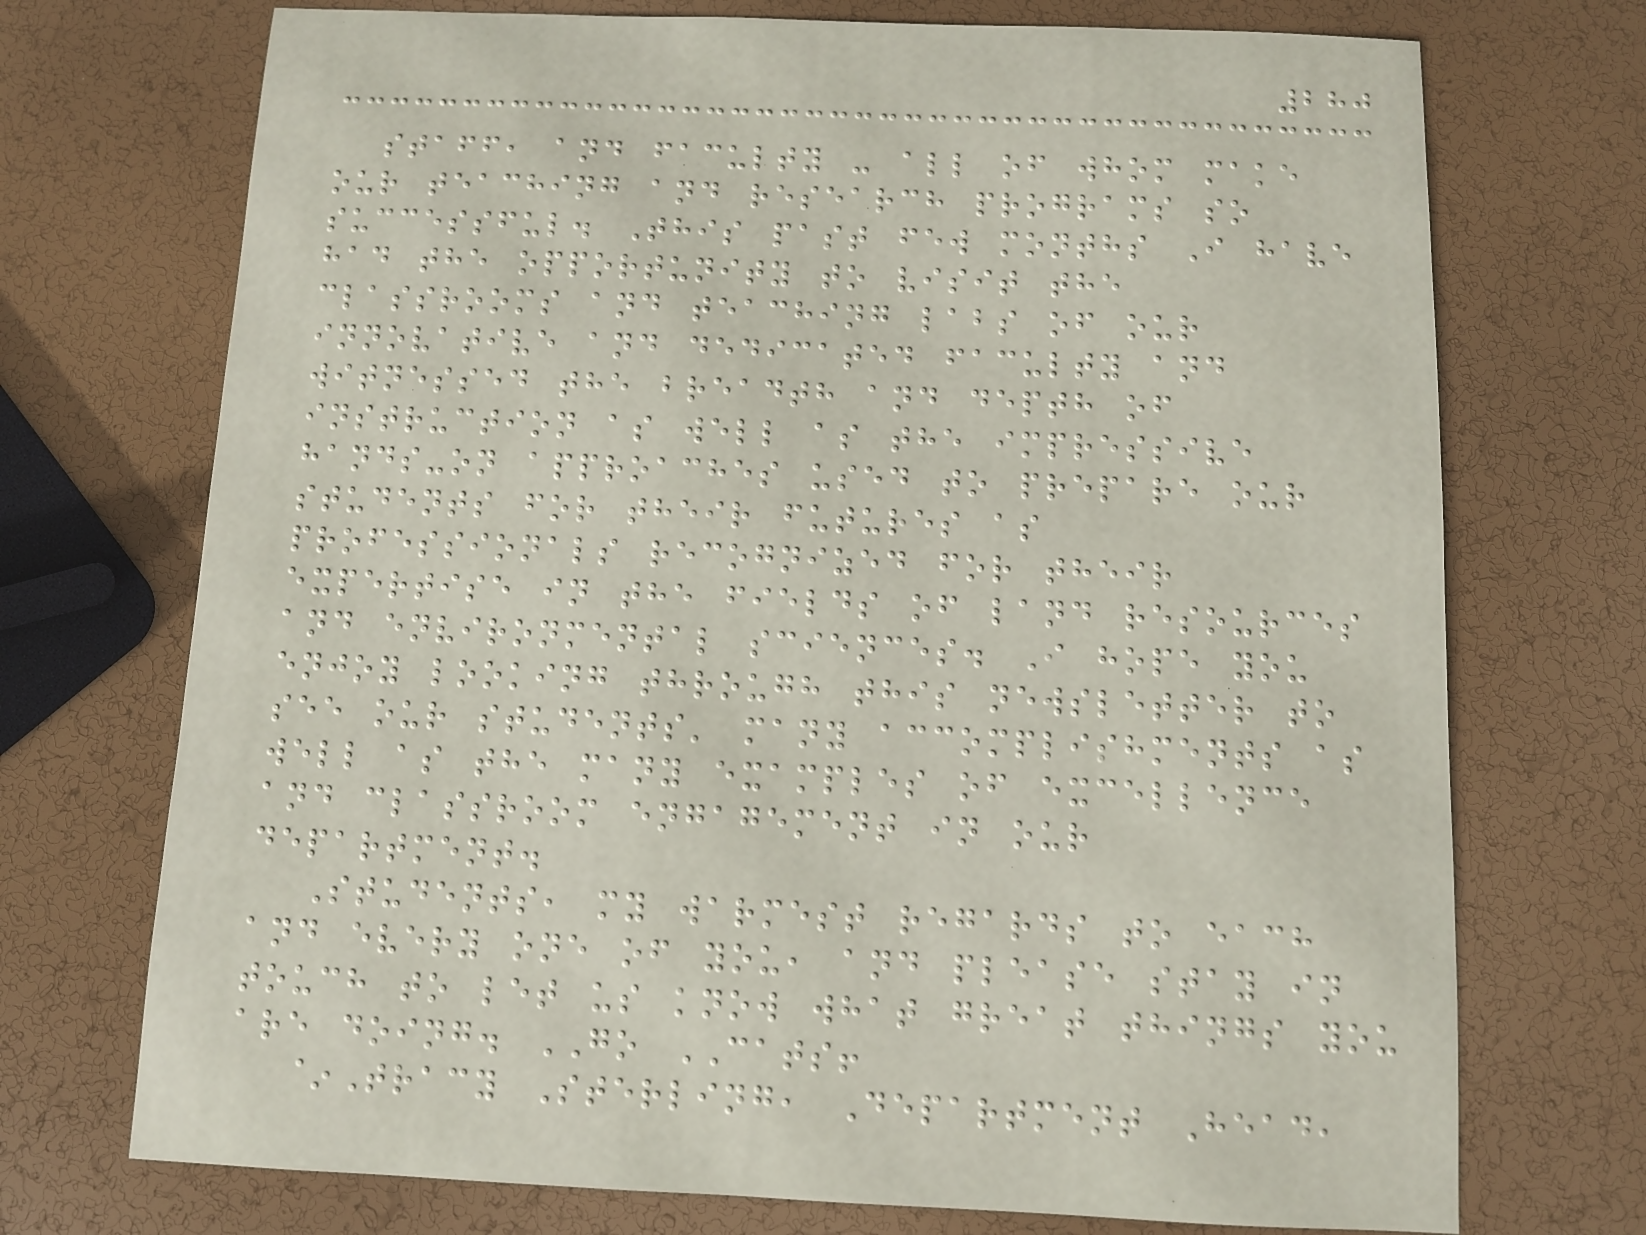280
staff, and faculty - all of whom make
our teaching and research programs so
successful. This past few months I have
had the opportunity to visit the
classrooms and teaching labs of our
innovative and dedicated faculty and
witnessed the breadth and depth of
instruction as well as the impressive
hands-on approaches used to prepare our
students for their futures as
professionals recognized for their
expertise in the fields of land resources
and environmental sciences. I hope you
enjoy looking through this newsletter to
see our students' many accomplishments as
well as the many examples of excellence
and classroom engagement in our
department.
Students, my warmest regards to each
and every one of you, and please stay in
touch to let us know what great things you
are doing. GO CATS!
~Tracy Sterling, Department Head,
